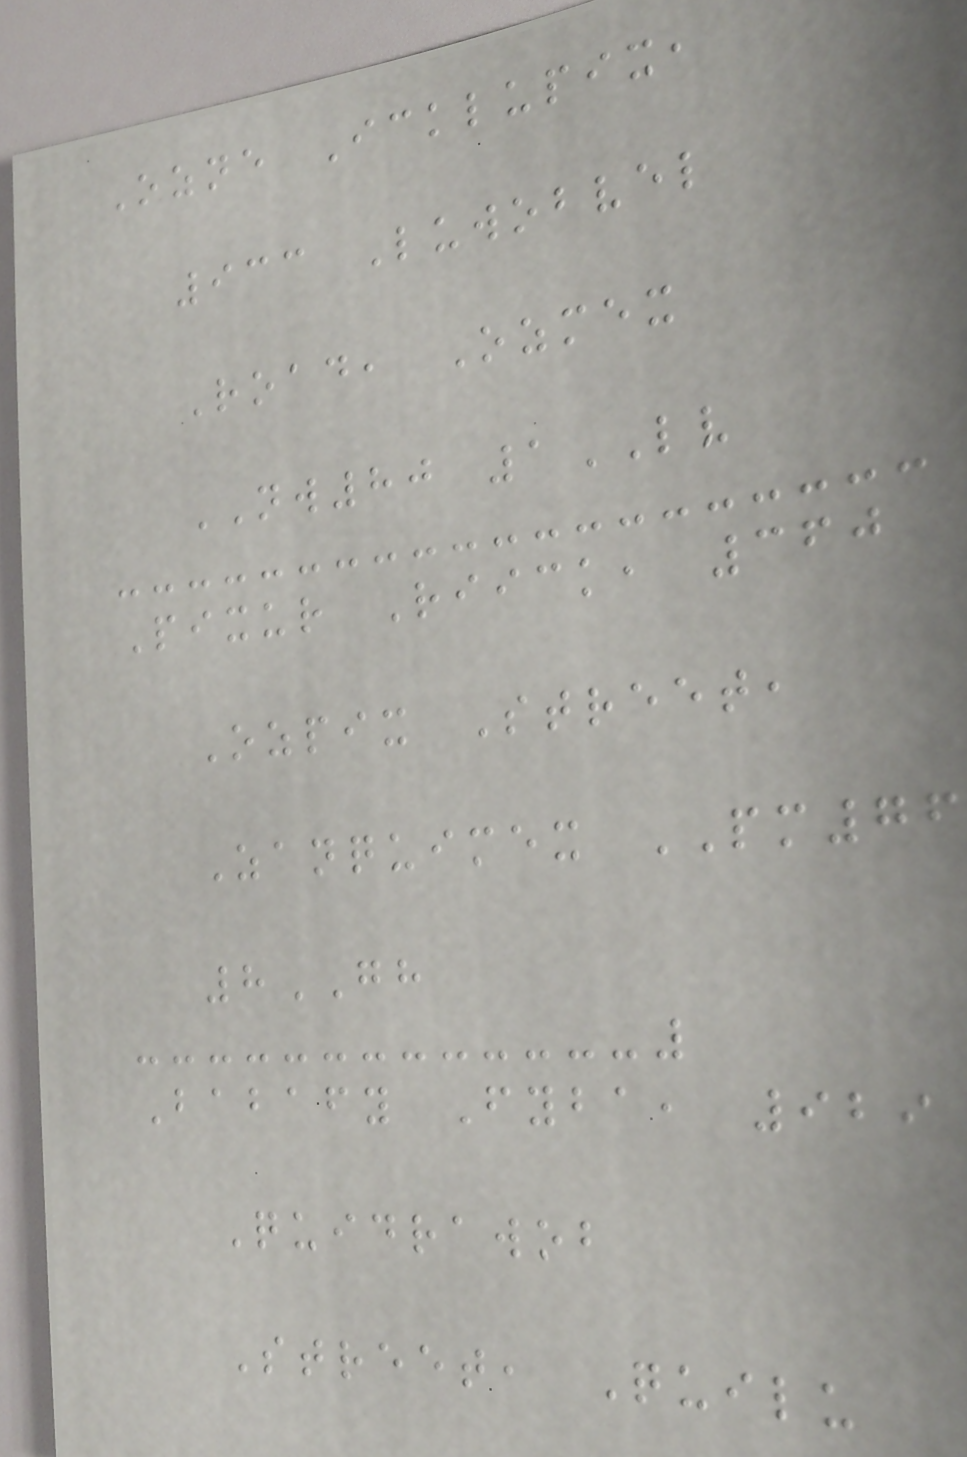Ozne Icklupix,
933 Luwobvel
Road, Ozmex
NW80 1LV
Pixur Riick, 360
Ozpix Street,
Zanquimex PM76
8GH
Babafy Fyba, 929
Quidrawob
Street, Quilu
